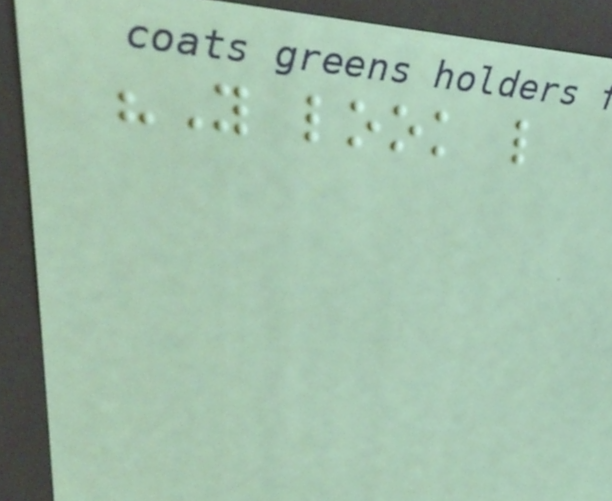"You look like
